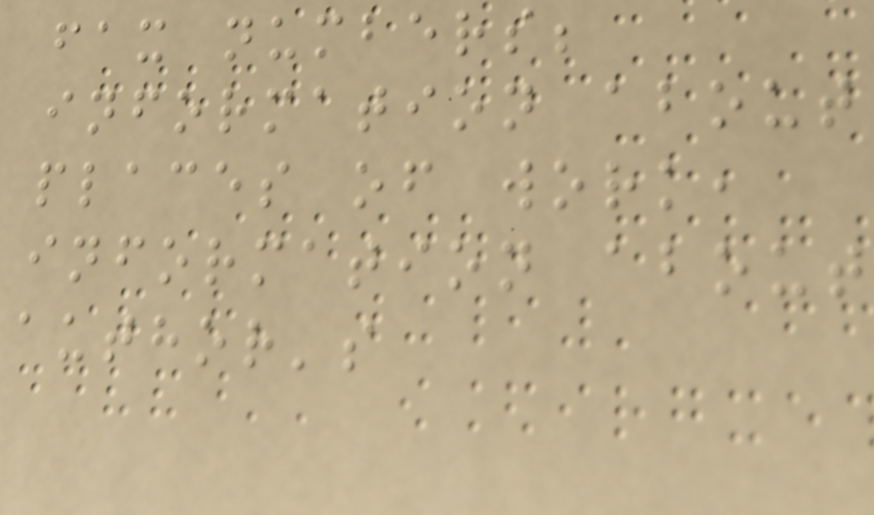fax numbers;
information about
places of work,
information about
author's
